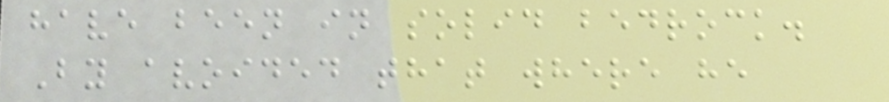have been in solid bedrock.
By avoided that where he
